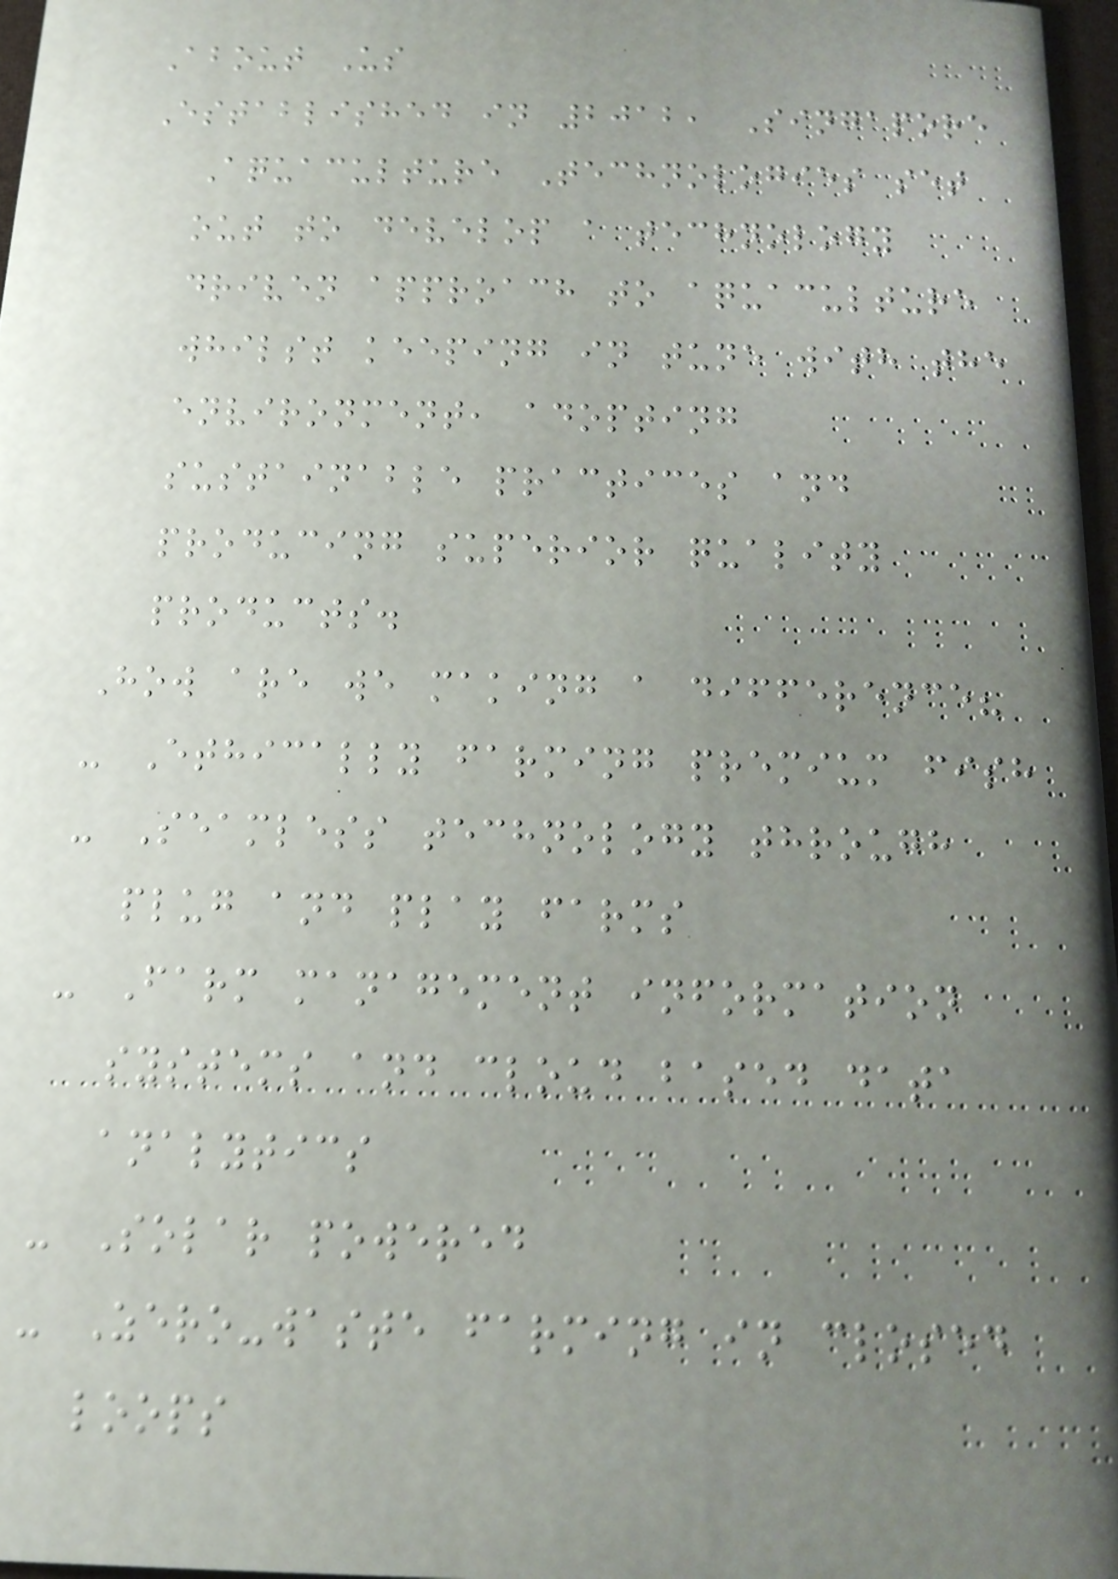About Us
Established in 2012, Singapore
Aquaculture Technologies set
out to develop a technology
driven approach to aquaculture
whilst keeping in tune with the
environment, adopting
sustainable practices and
producing superior quality
products.
How are we making a difference?
- Ethically farming premium fish
- Seamless technology through
plug and play farms
- Farm management information
systems and cloud based data
analytics
- Solar powered
- Zero-waste farming in closed
loops
